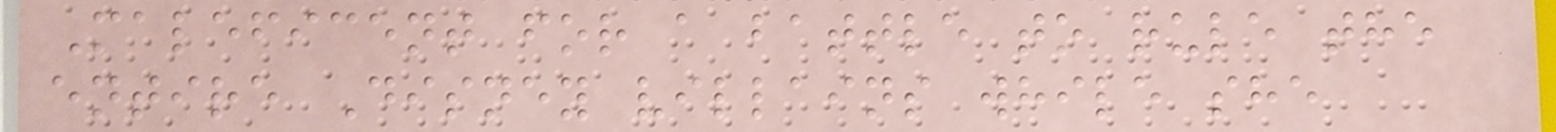Maleficent for a battle to rule the
entire Disney villains while she
